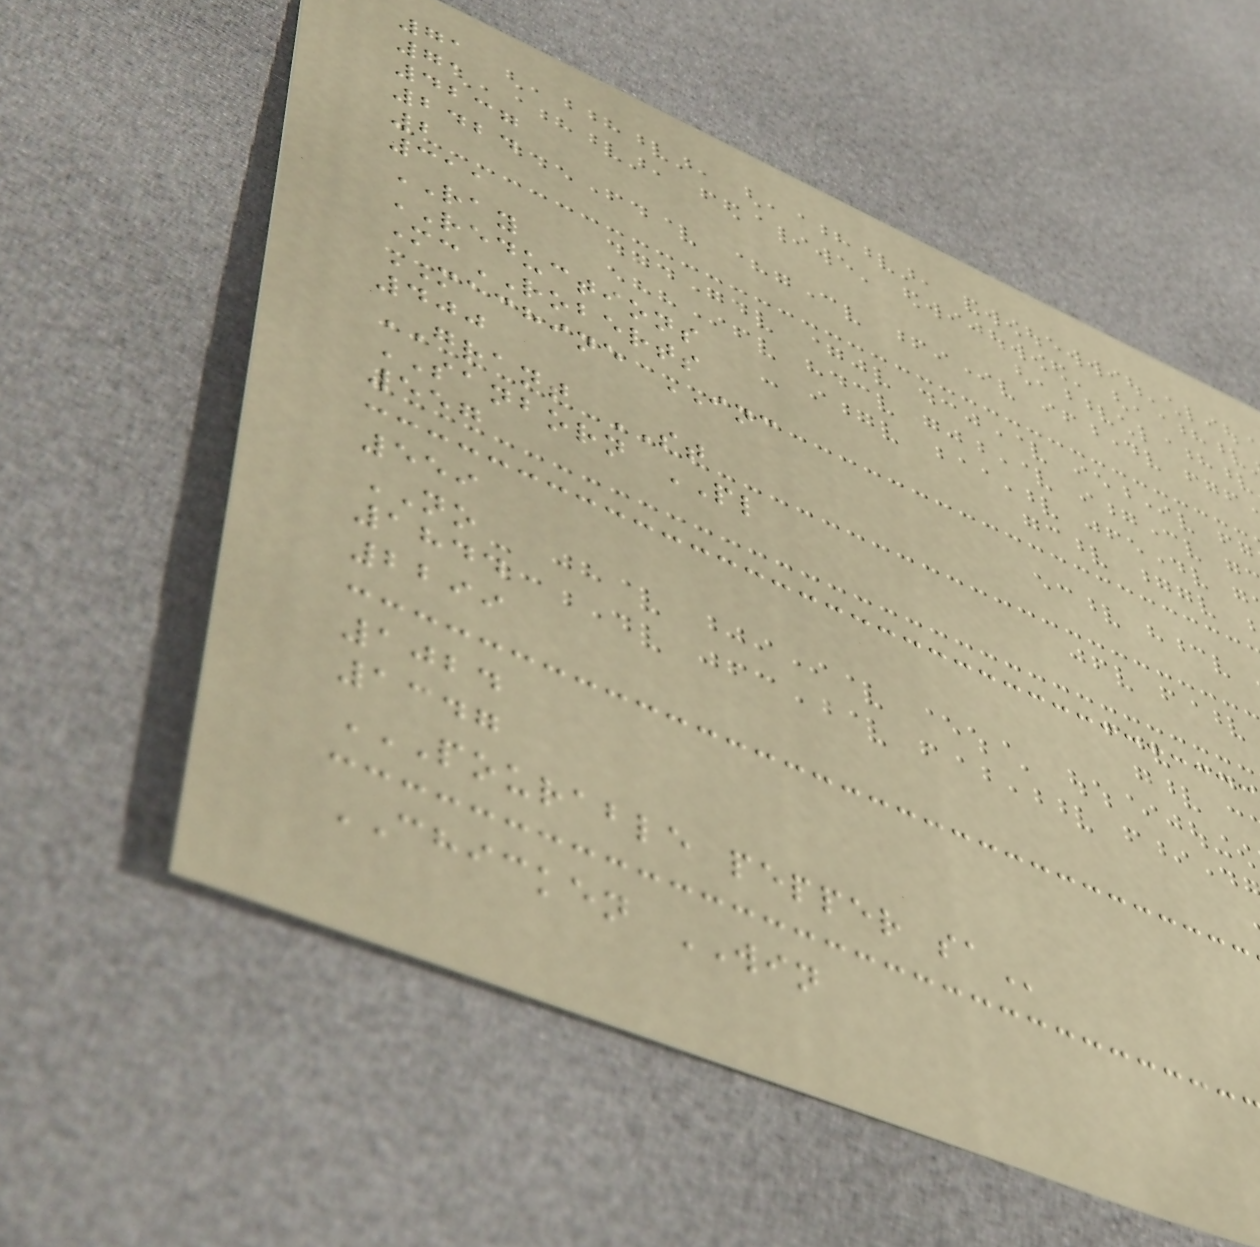71
71
4237
2424
2
311
RAY
REDUCTIONS
McROBERTS
MACHINE INC
400
GRANT ST
SANBORN PL
557
559
NO
1844
2299
1024
1347
POURABLE PEPPER SA
CHICKEN WIN
